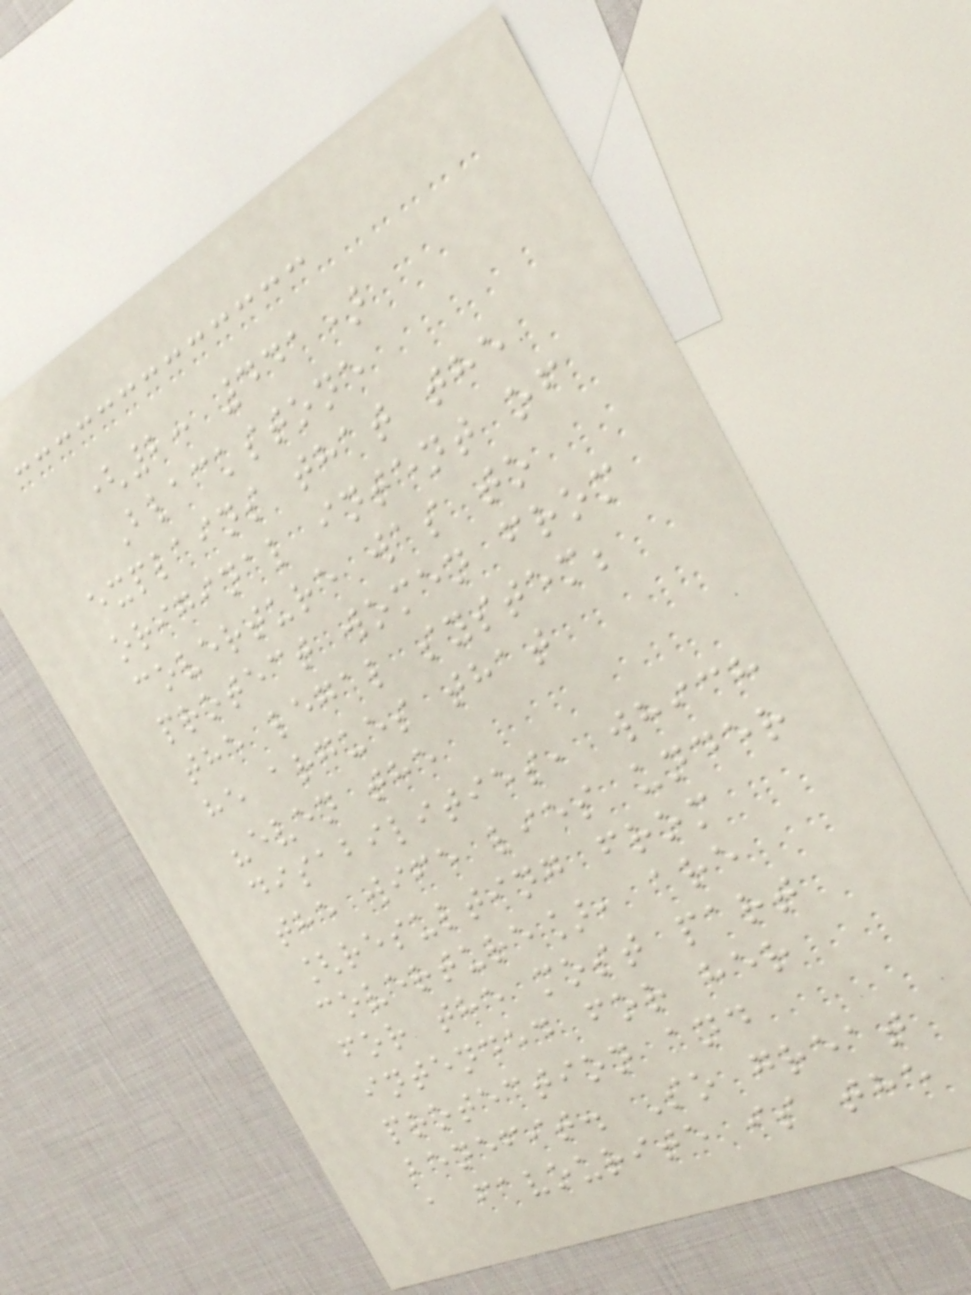(2: 441)
Blackstone
explains that the
original intent of
coverture was to
protect women from
the legal system;
he argues that
"even the
disabilities, which
the wife lies under
[resulting from
coverture], are
for the most part
intended for her
protection and
benefit. So great
a favourite is the
